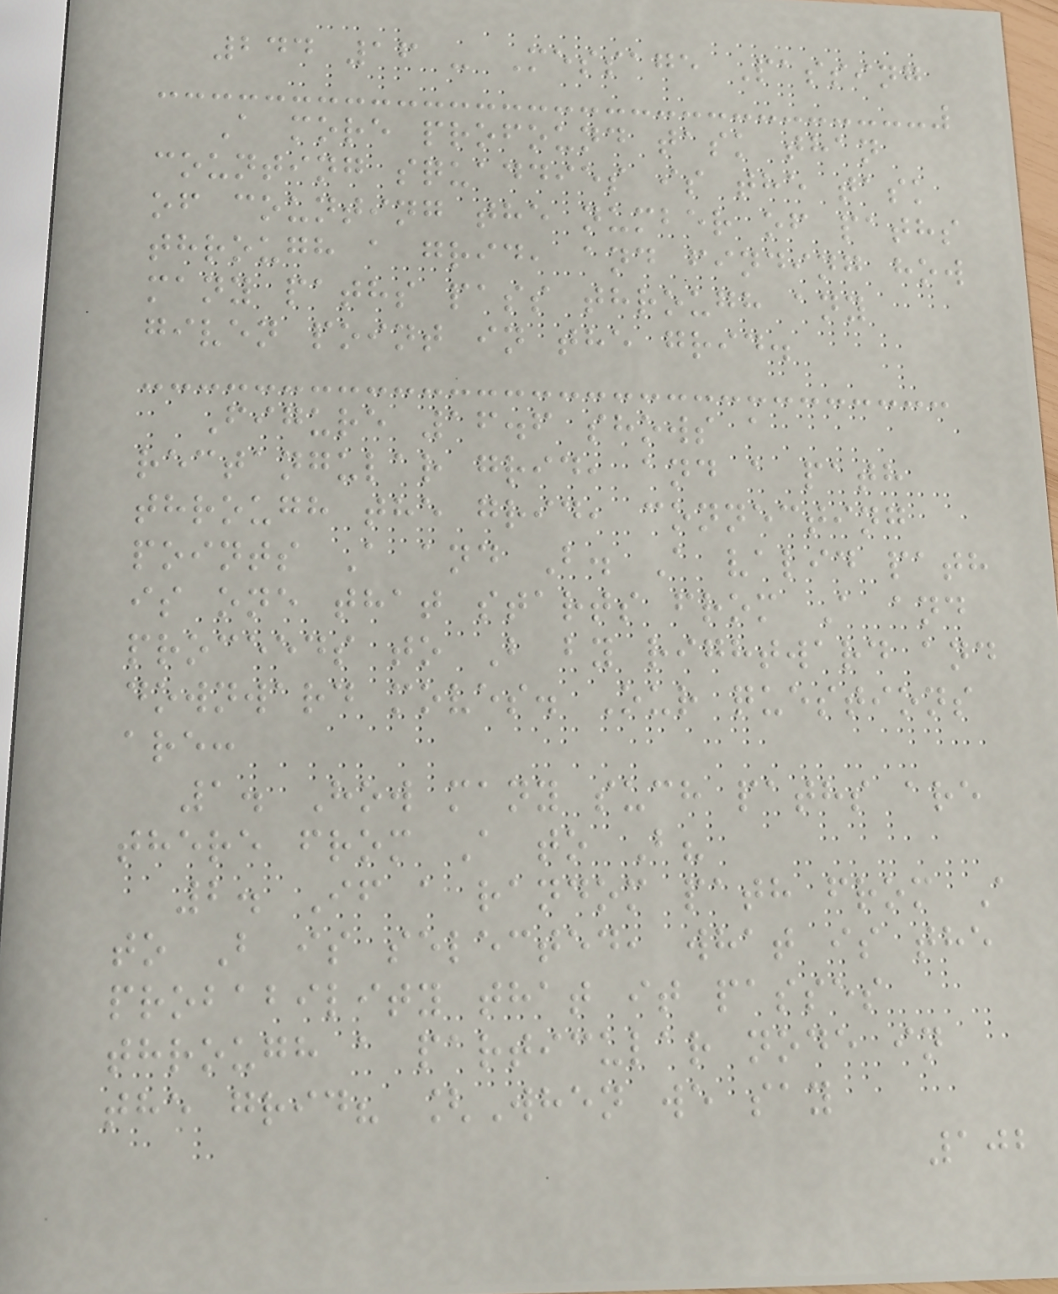244 16 - Message Passing
A more profound task than
counting squaddies is the task
of counting the number of paths
through a grid, and finding how
many paths pass through any
given point in the grid.
Figure 16.6 shows a
rectangular grid, and a path
through the grid, connecting
points A and B. A valid path
is one that starts from A and
proceeds to B by rightward and
downward moves. Our questions
are:
1. How many such paths are
there from A to B?
2. If a random path from A
to B is selected, what is the
probability that it passes
through a particular node in
the grid? [When we say
102
